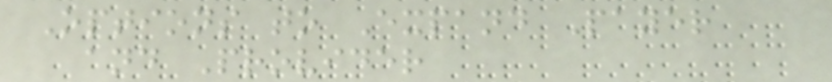Options to Expand Payer
and Provider
